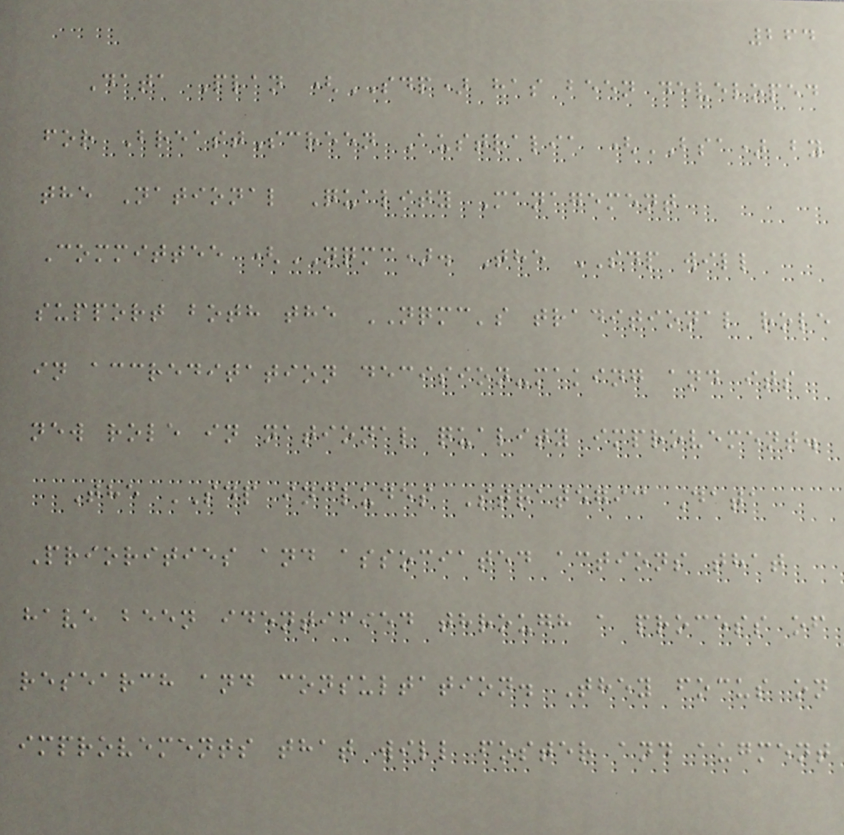264
Data Plan (SDP) has been developed
for BreastScreen Australia (BSA) by
the National Quality Management
Committee (NQMC). The SDP will
support both the NQMC's traditional role
in accreditation decision-making and its
new role in national quality improvement.
The SDP includes Strategic Data
Priorities and associated actions that
have been identified through a process of
research and consultation. They focus on
improvements that will foster and augment
